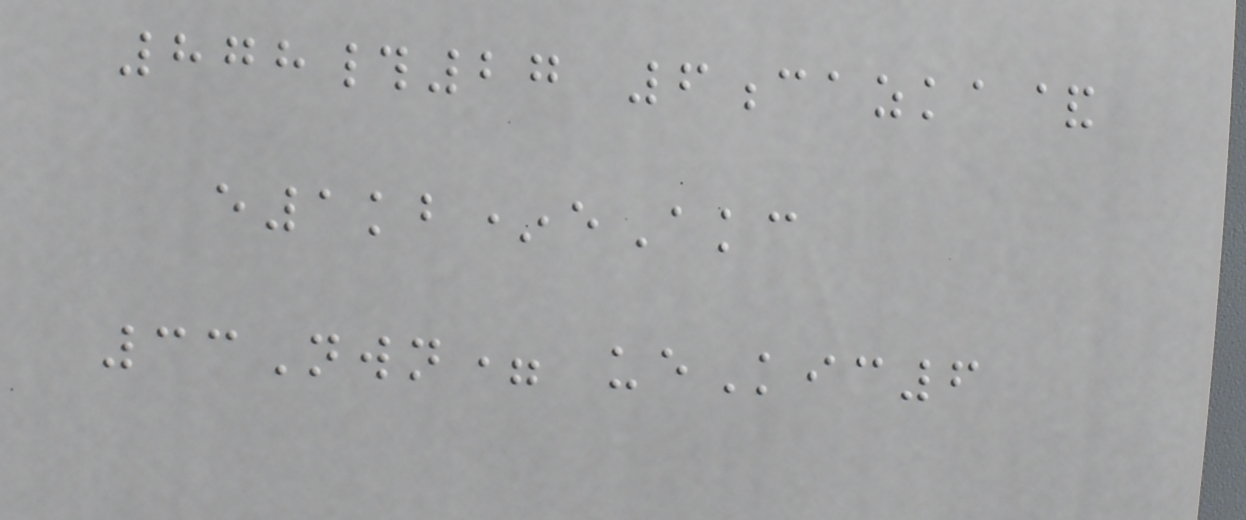878#27 6cazka&
e1kb*eAkc
33Nwn= ueKic6
